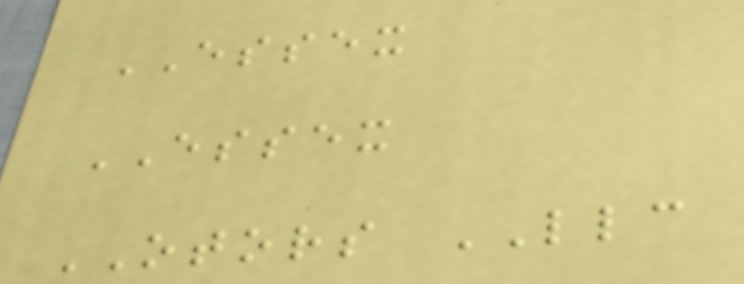ESSEX
ESSEX
OTORS LLC
